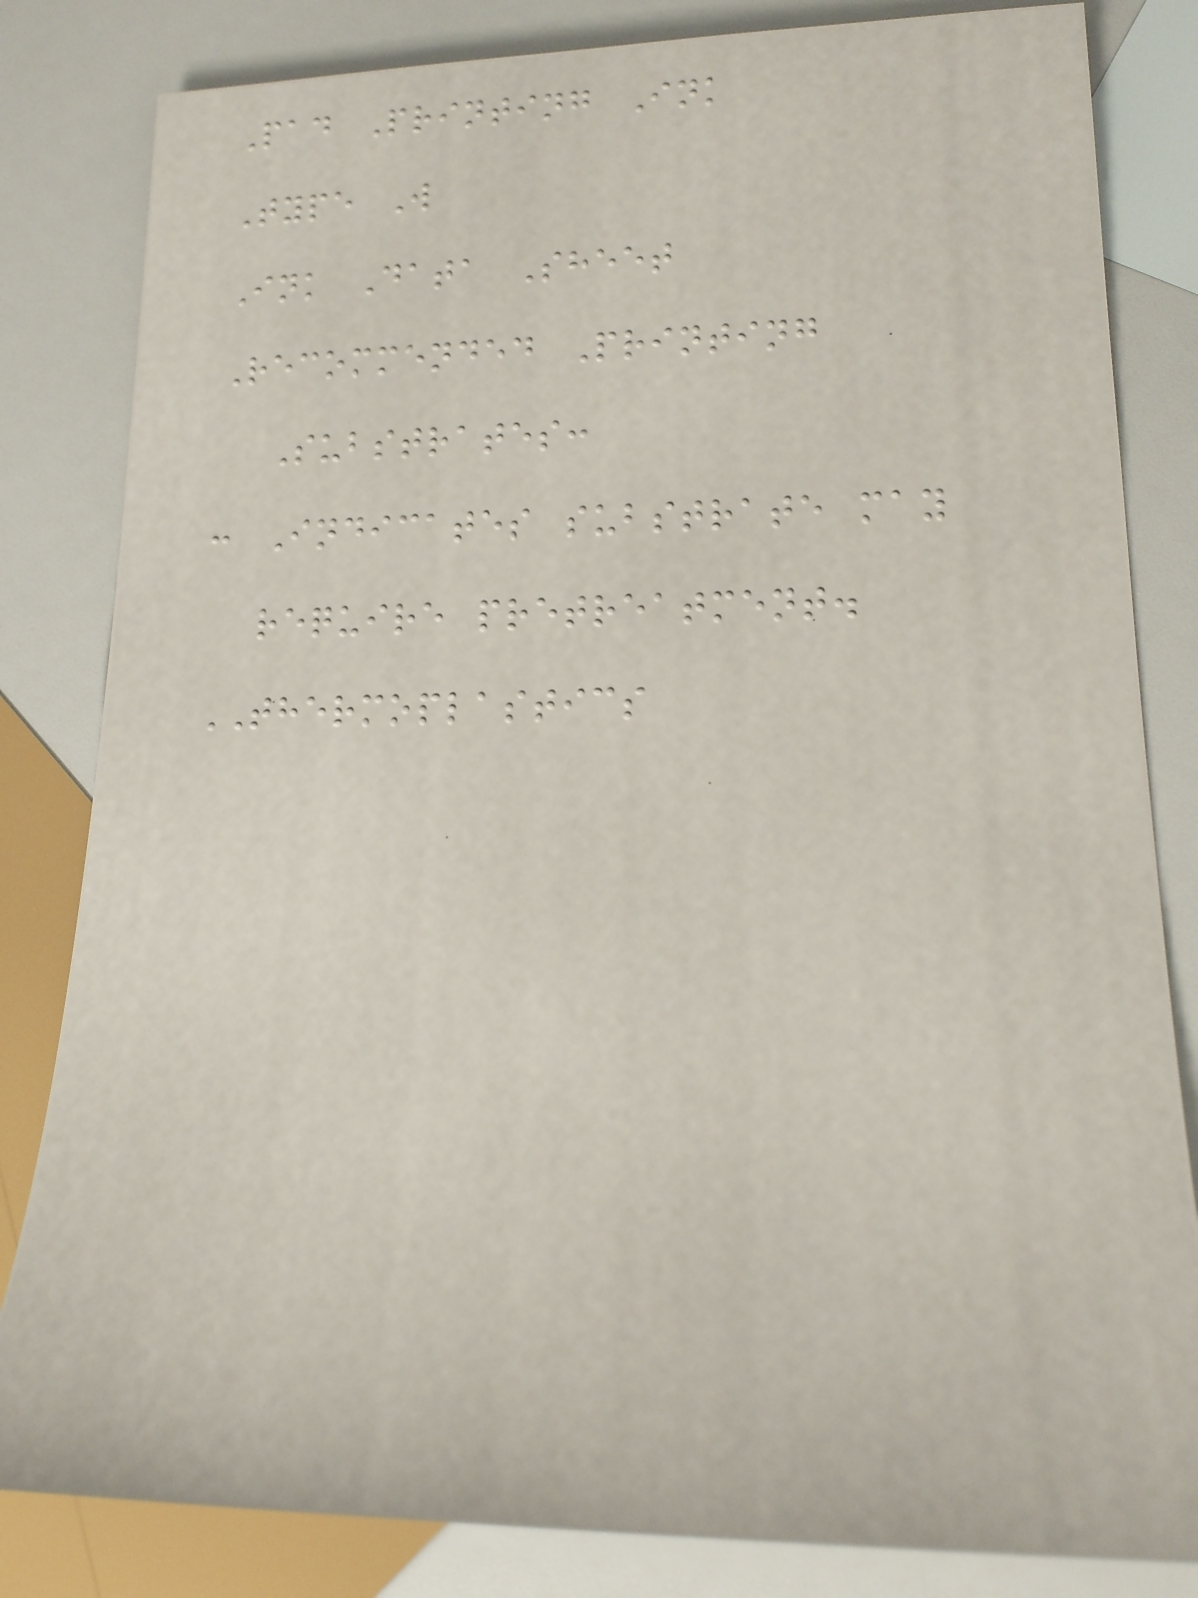Pad Printing Ink
Type W
Ink Data Sheet
Recommended Printing
Substrates:
: Indicates substrate may
require pretreatment.
THERMOPLASTICS
